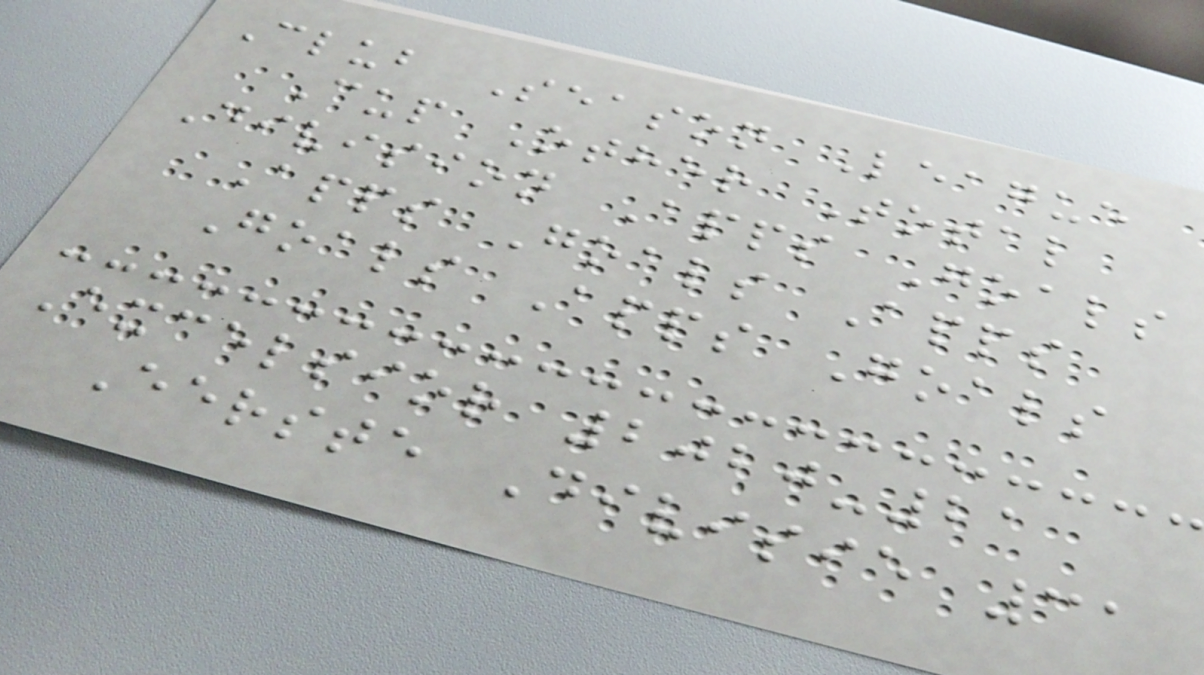Club Season League
Cup Other Total
Division Apps Goals
Apps Goals Apps
Goals Apps Goals
Excelsior 2020-21
Eerste Divisie 31
